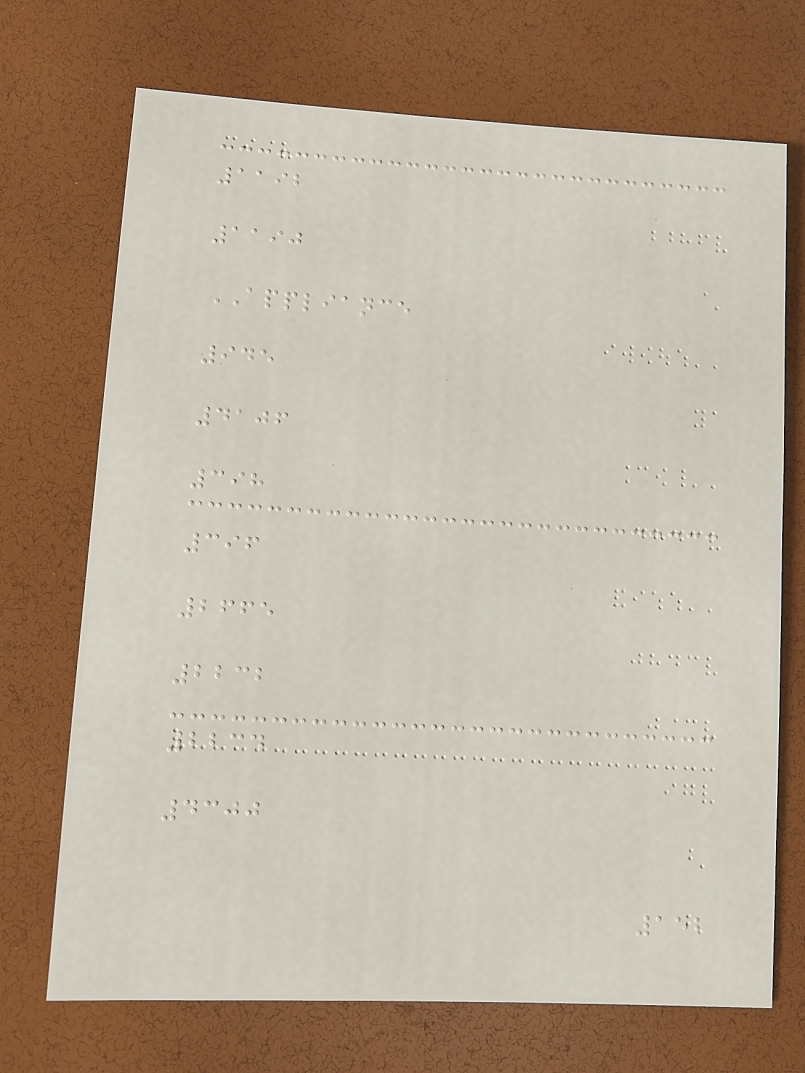1192
1190
APPLIANCE
945
4106
398
396
2665
2232
2234
4300
152
